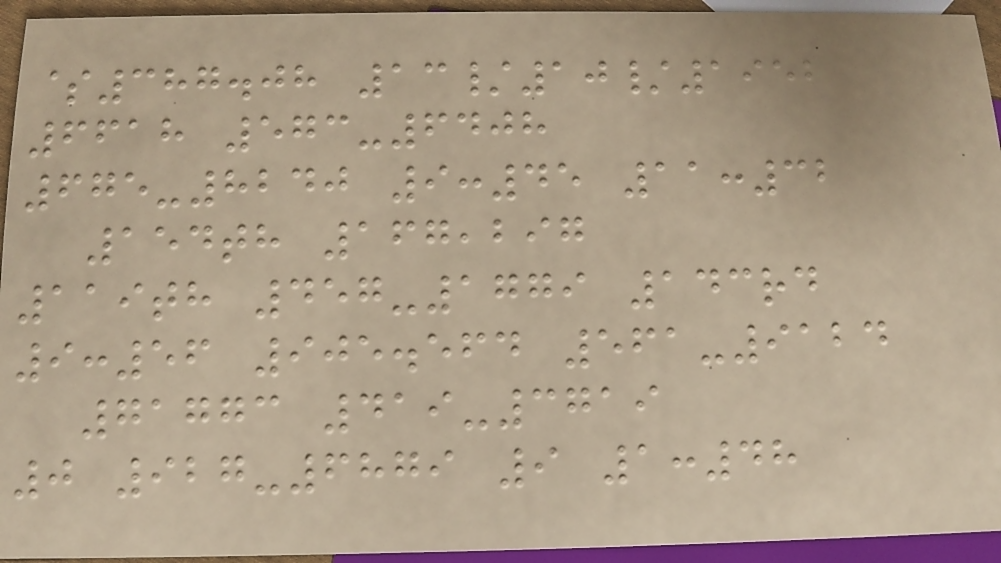$387.08 13/10/1952
6618 573-6408
675-8240 9:45 11:32
154th 167,297
119th 457-1779 143rd
9:56 905.564 561-9124
71773 419-3719
0 927-6879 9 1:48
